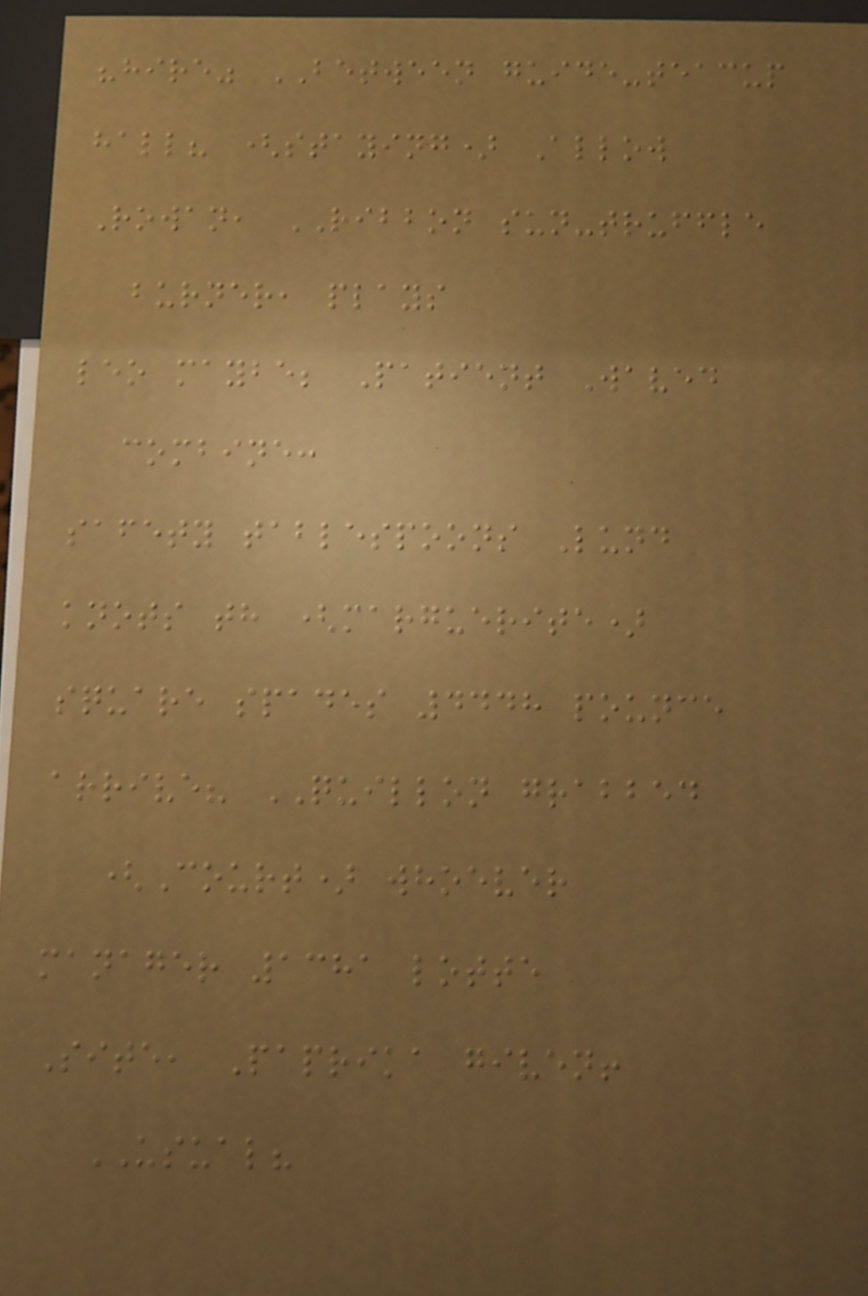"hire" BETWEEN guide-teacup
hall? (staying) Allow
Rowan, RIBBON sun-truffle
burner, plays
leo maybe; Patient Waved
combine:
safety tablespoons Lund
knots th (marguerite)
square spades 4448 pounce
arrive? QUILLON grabbed
(Court) whoever
manager 1381 lotte
Site, Paprika given!
USUAL?
